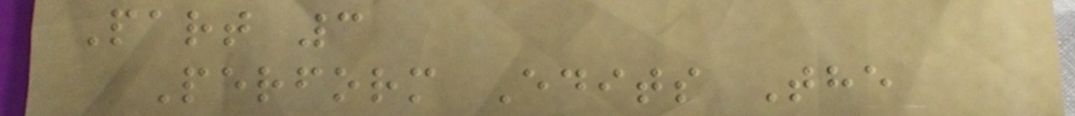Part 3
Perform Edits The
